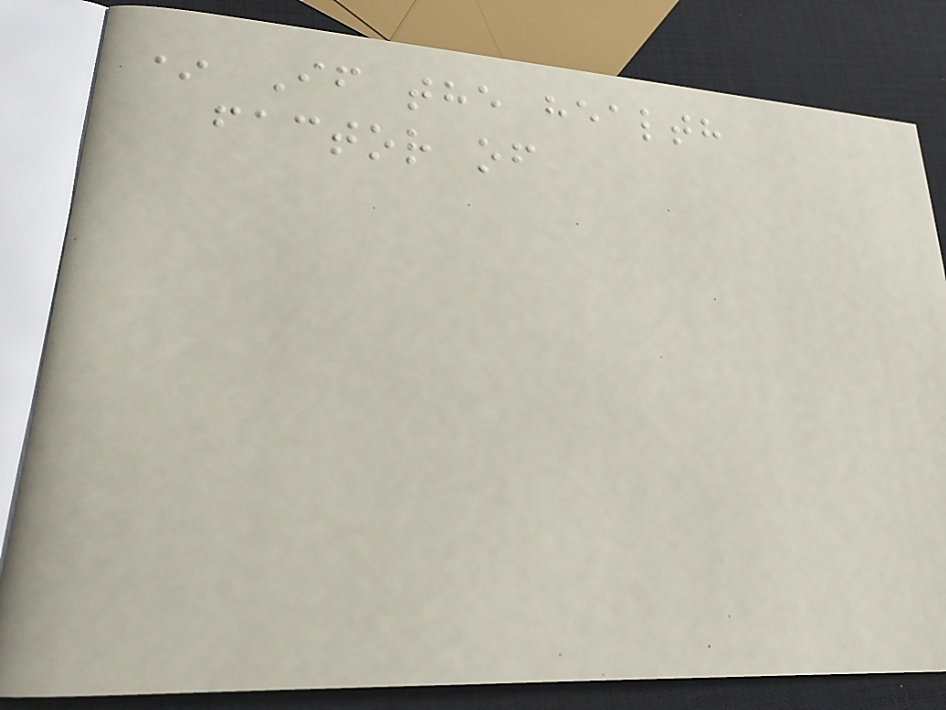* If the health
factor of
